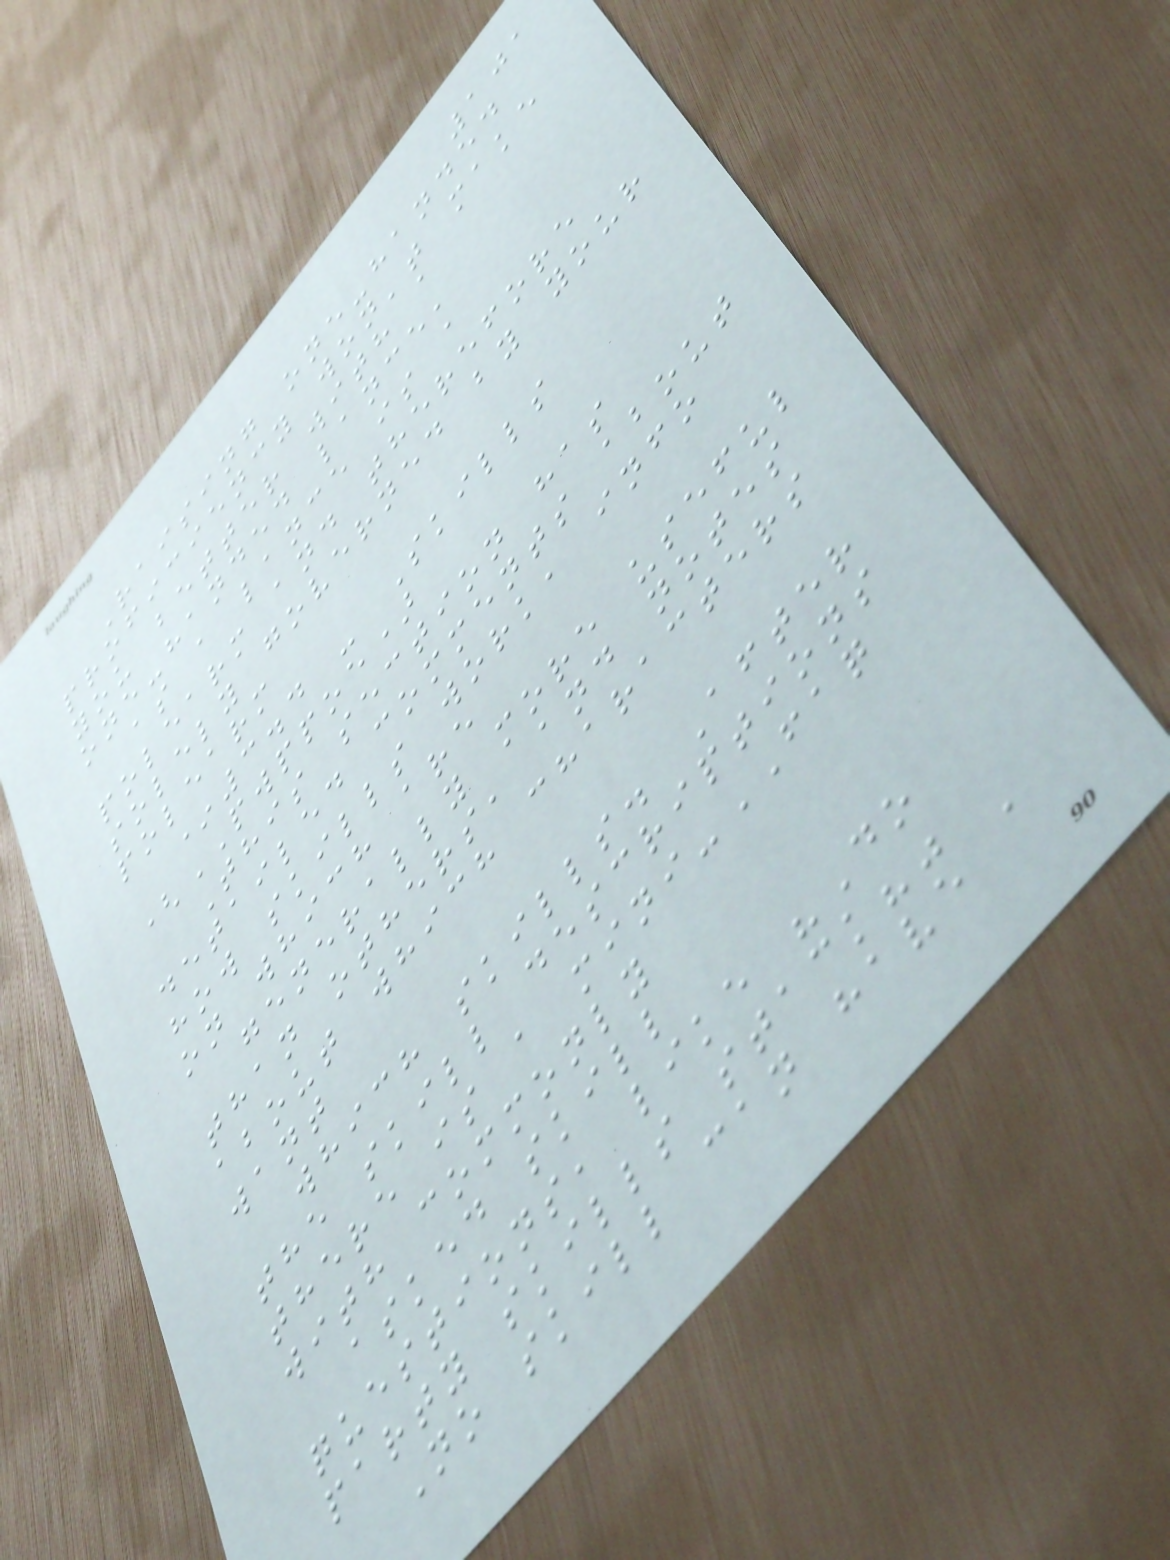101
Raising one-handed
proficiency won't make
you better with a
one-handed lance,
as a lance is a
polearm and therefore
solely governed by your
polearm
*3.4 - Skills
(PWPPOE)
This section has
detailed comments about
how skills work, info
on which are
generally more useful
than others, and notes
about which characters
want
which skills. After
the skill descriptions
there is a mini-FAQ
with commonly
asked skill
questions, like "Do
party skills stack?"
No skill can have a
